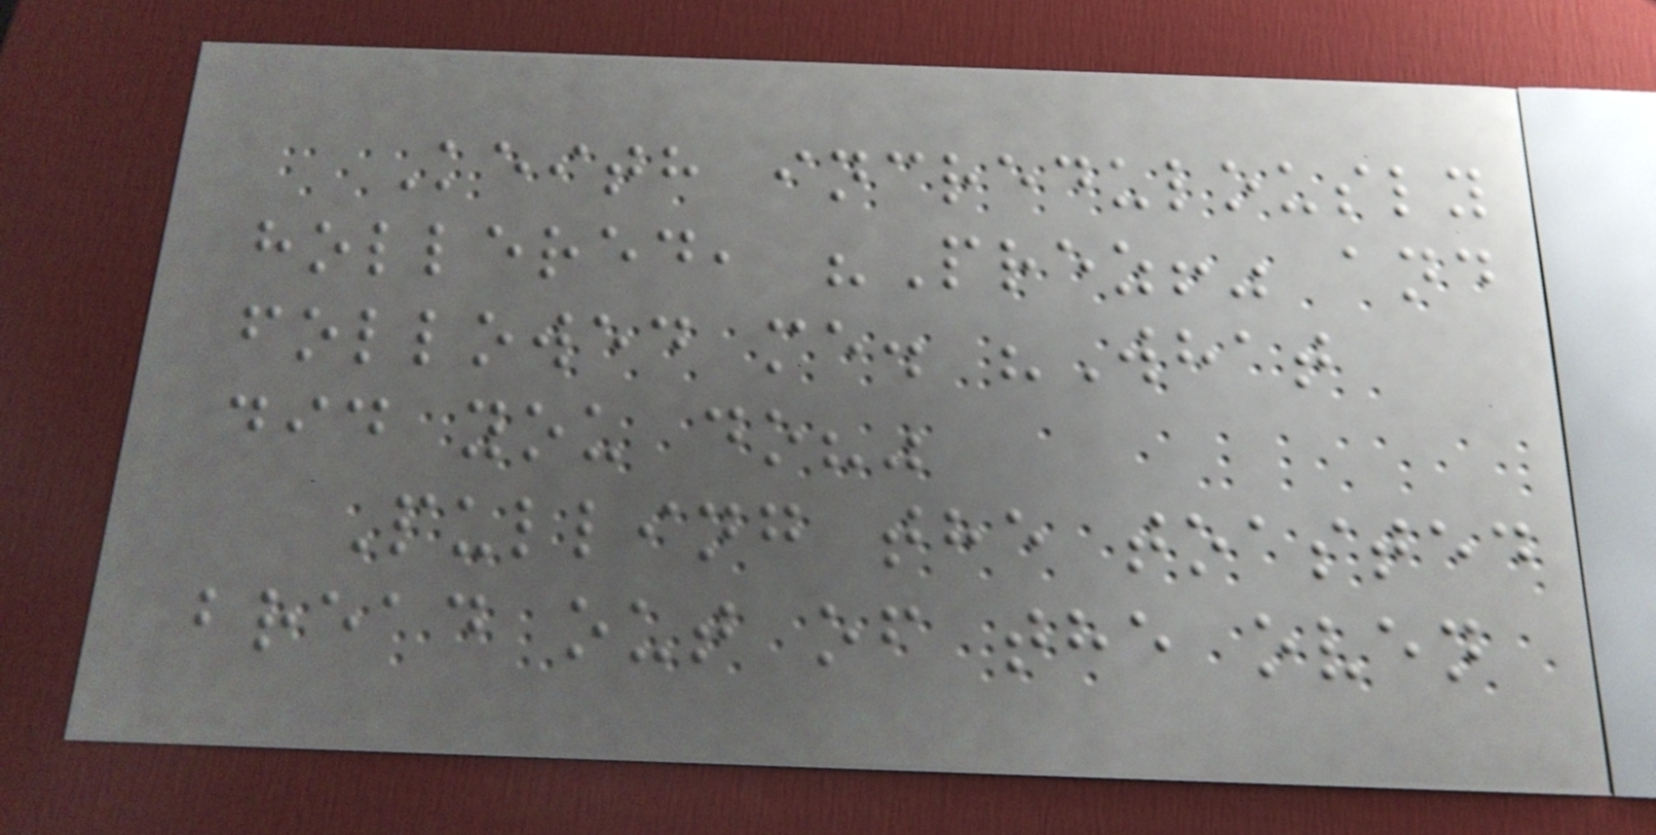Keith incredulously
hollered, "Prez!" and
followed me. "What
did you do?"
Pulling the toasted
bread out of the oven
